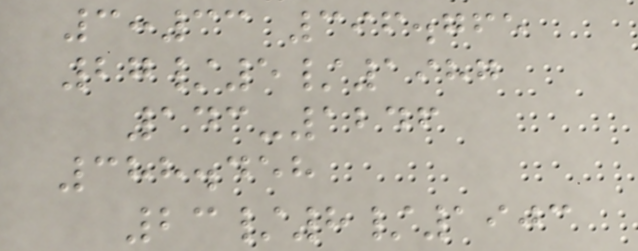3:33 396.765
27/5/1987
143-1246
388.458
23/8/1903
